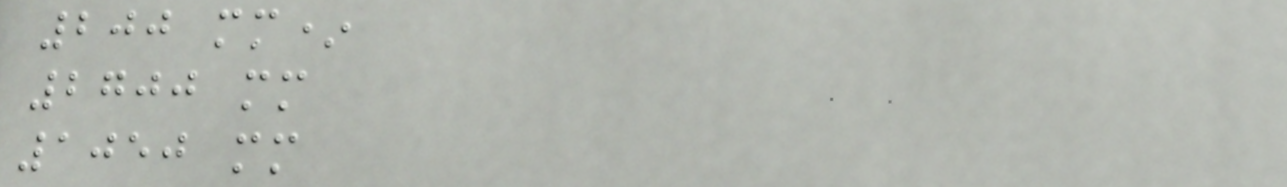200 mm*
2700 mm
1050 mm
